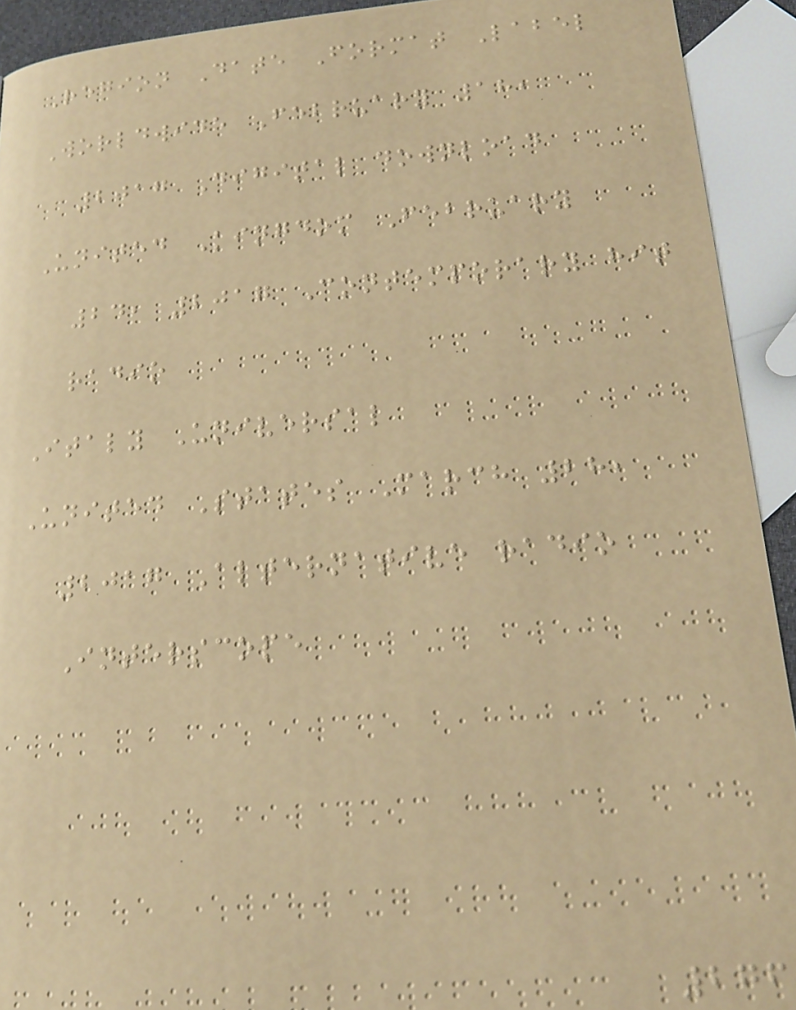Region Date Format Label
Worldwide February 18,
2017 Digital download
United Kingdom February
24, 2017 Contemporary hit
radio
Italy Universal
United States March 28,
2017 Alternative radio
Interscope
276
